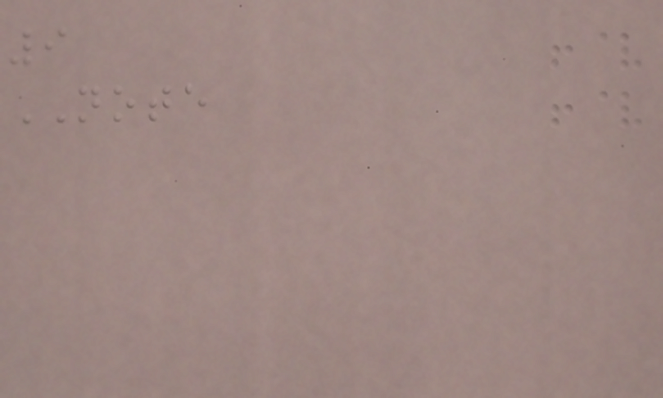9
NOTE
